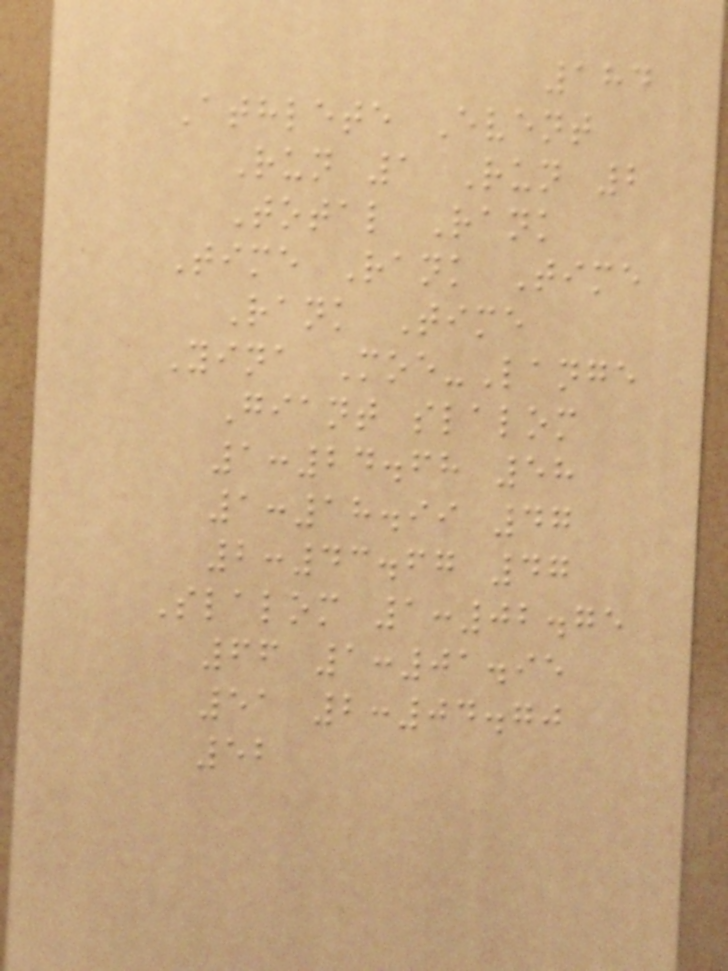184
Athlete Event
Run 1 Run 2
Total Rank
Time Rank Time
Rank Time
Yina Moe-Lange
Giant slalom
1:24.68 58
1:18.99 47
2:43.67 47
Slalom 1:02.75
66 1:01.95
51 2:04.70
52
